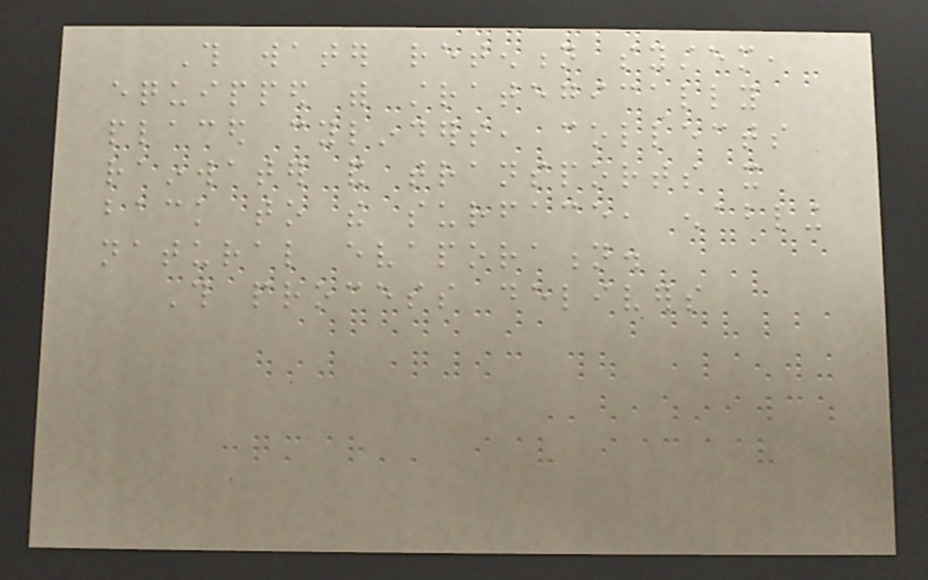This water retention system,
equipped with strategically
placed cylinders, collects
rainwater and transports it
back to the surface, enabling
natural evaporation.
This process delivers
